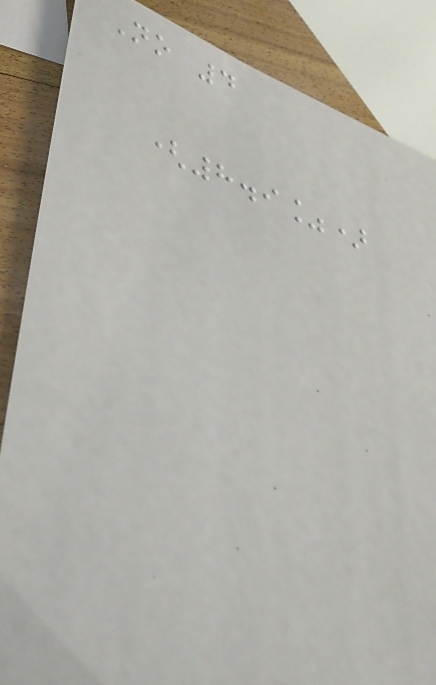No 4
(8.9%)
